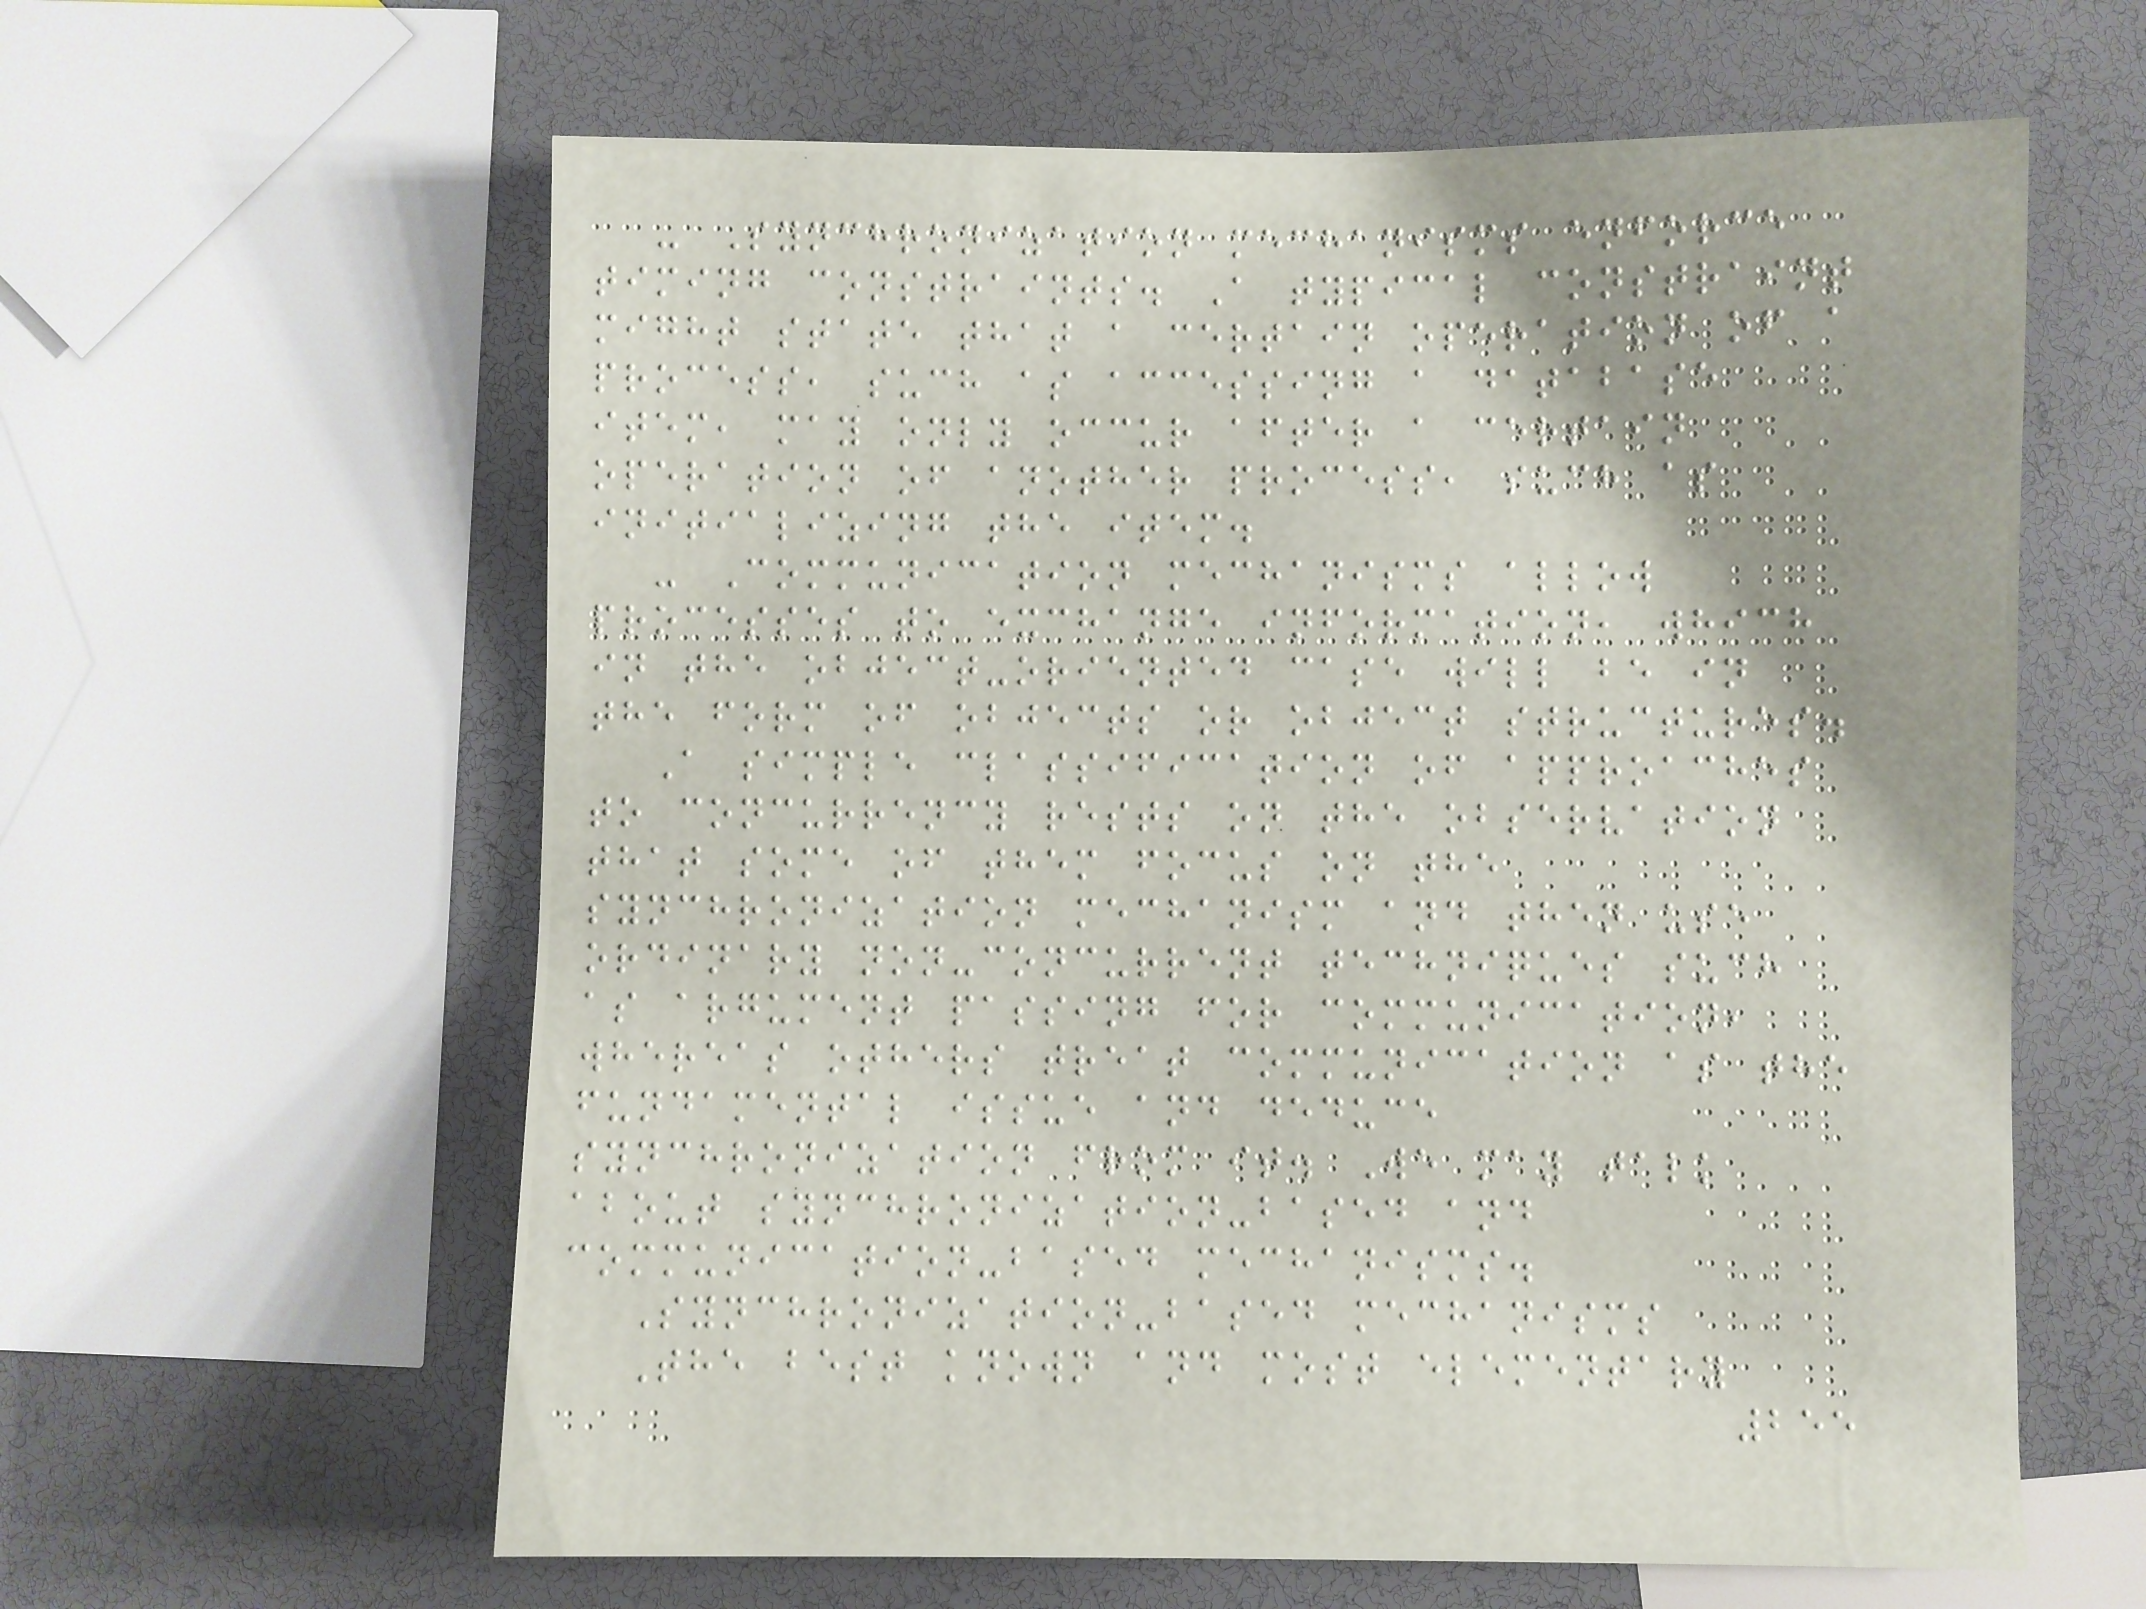- Synchronization mechanisms enforce
timing constraints. A typical constraint
might state that a certain operation of a
process, such as accessing a database
item, may only occur after a certain
operation of another process, such as
initializing the item.
- Communication mechanisms allow
processes to exchange information, which
in the object-oriented case will be in
the form of objects or object structures.
A simple classification of approaches
to concurrency rests on the observation
that some of them focus on the
synchronization mechanism and then use
ordinary non-concurrent techniques such
as argument passing for communication,
whereas others treat communication as the
fundamental issue and deduce
synchronization from it. We may talk
about synchronization-based and
communication-based mechanisms.
Synchronization-based mechanisms
The best known and most elementary
255
